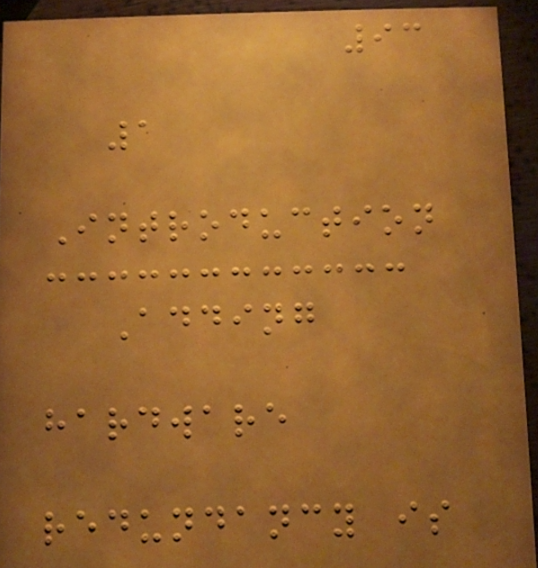93
1
Introduction
Adding
hardware
redundancy is
